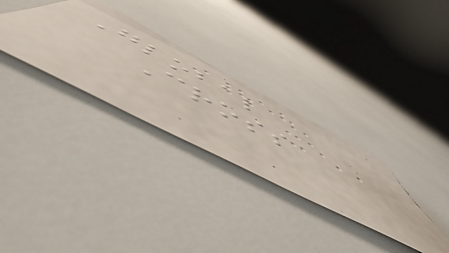Global
Cross
